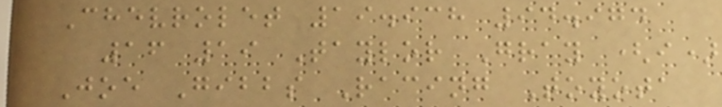Chevrolet 19.938 94.974
16 19 Taylor Gray (i)
Joe Gibbs Racing Toyota
